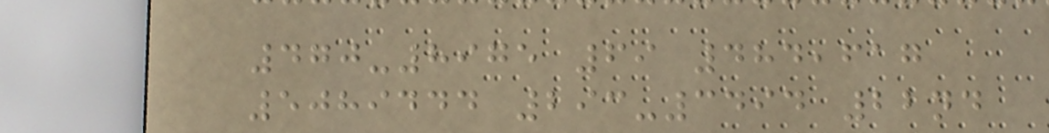470-8975 69 484,617
5089444 293-3494 22nd
